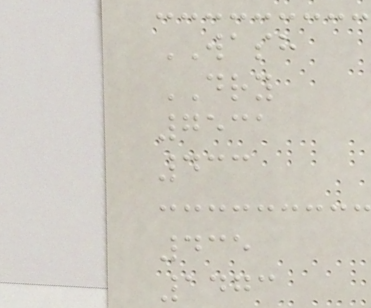WASH
DRY
7531
433
435
1473
